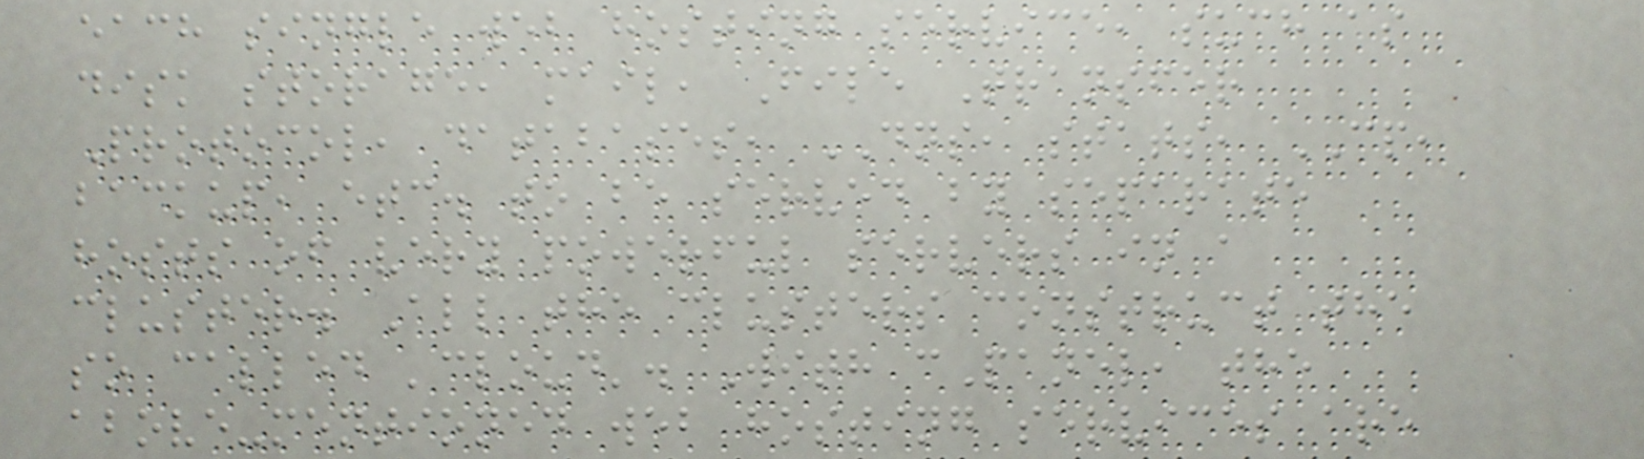each single web hosting service, such as
disk storage, mail, File Transfer
Protocol, databases, DNS, stats, CP,
backup, etc. to be served by separate
hosts of very powerful servers in a
cluster. All the clusters construct the
so called 'cloud'. With cPanel, the
above-mentioned web hosting services are
